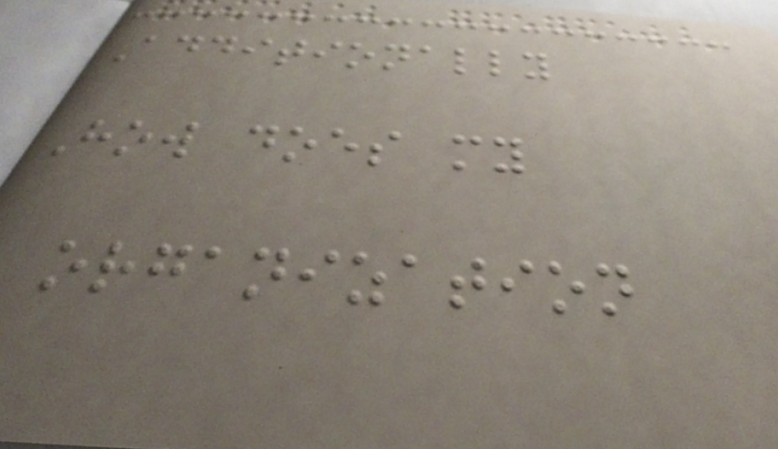Additionally
How does my
organization
